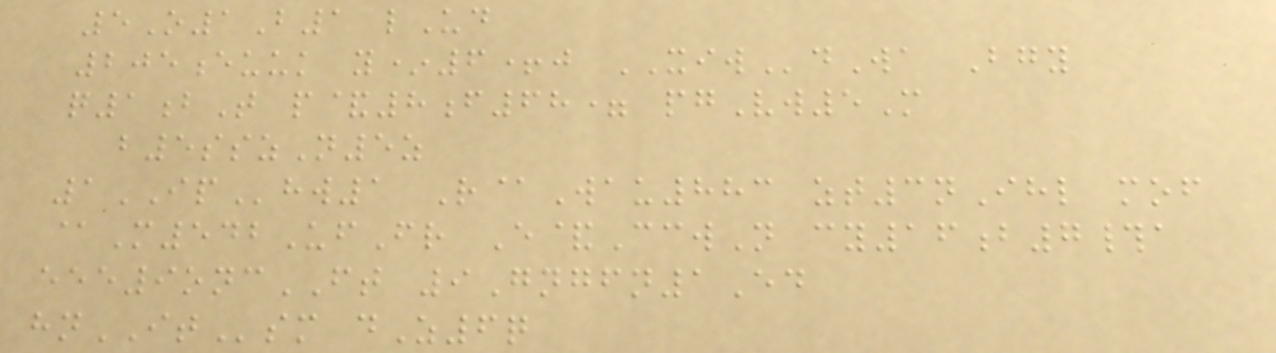5O1B1 lUd
205euuk y*6+j XIWdWa Bgy
q1bT p&8f68= pgVw5M
b5sszN5z
1IPhw1 R@Wau883 zt3nIhl mof
@M542UfFr E&CcwN cy16b7#a
eee9oncFT 9Gngfn1Ed
hnITsm dZ6q
